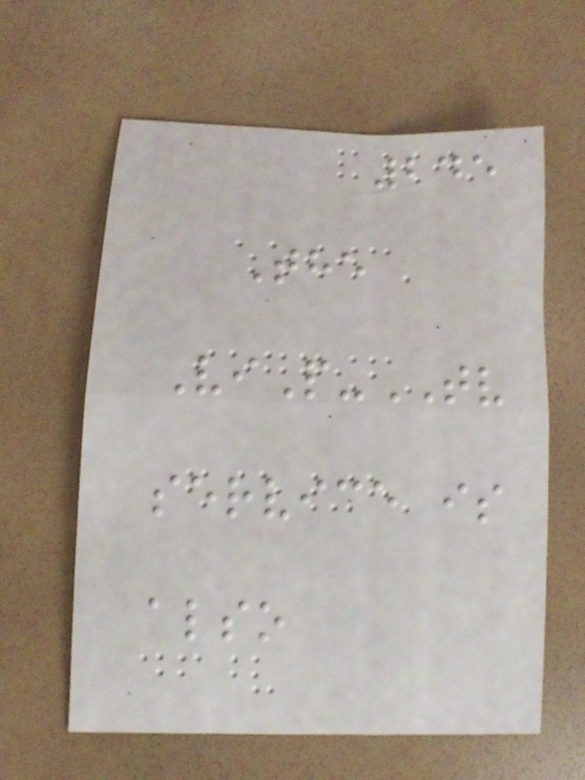245
The
ViP-TV
service is
also
